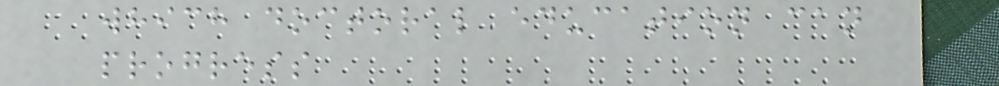which doctoral education can
progress
